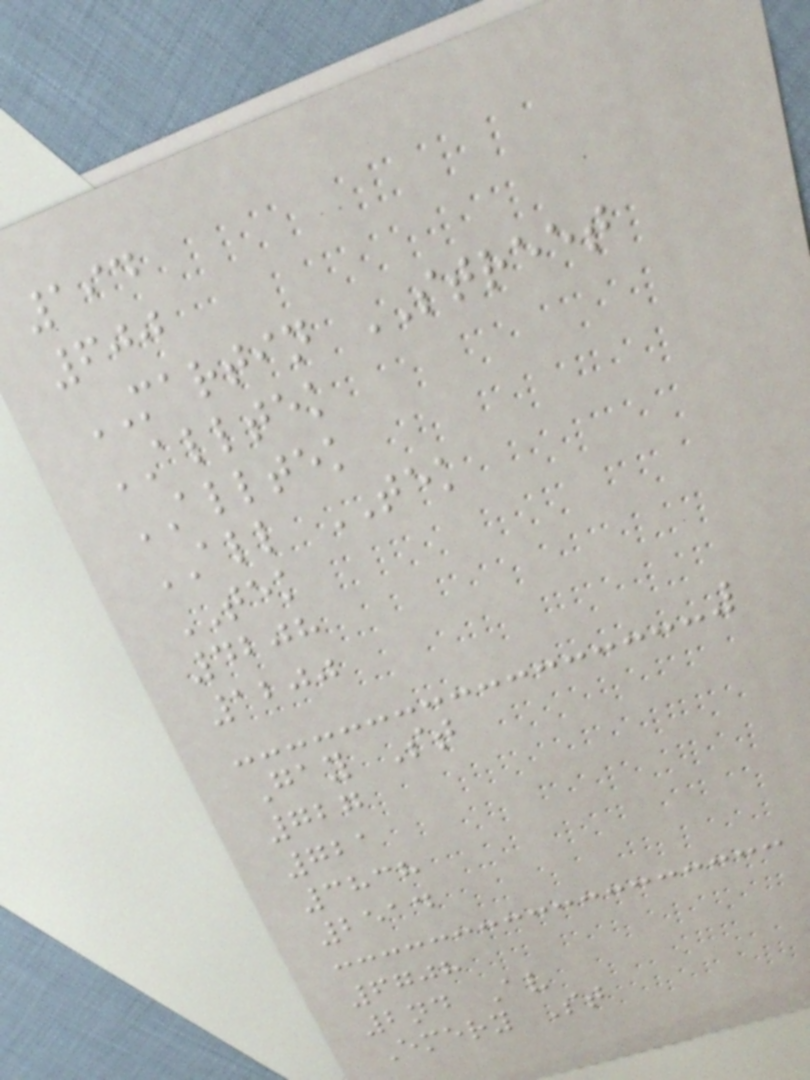194
600
MARTIN STREET
ALLTEK
ALLTEK
ALL TEK
TEK
4208
1200
Gay St
727
721
3838
2514
6708
2nd Av
Emery St
